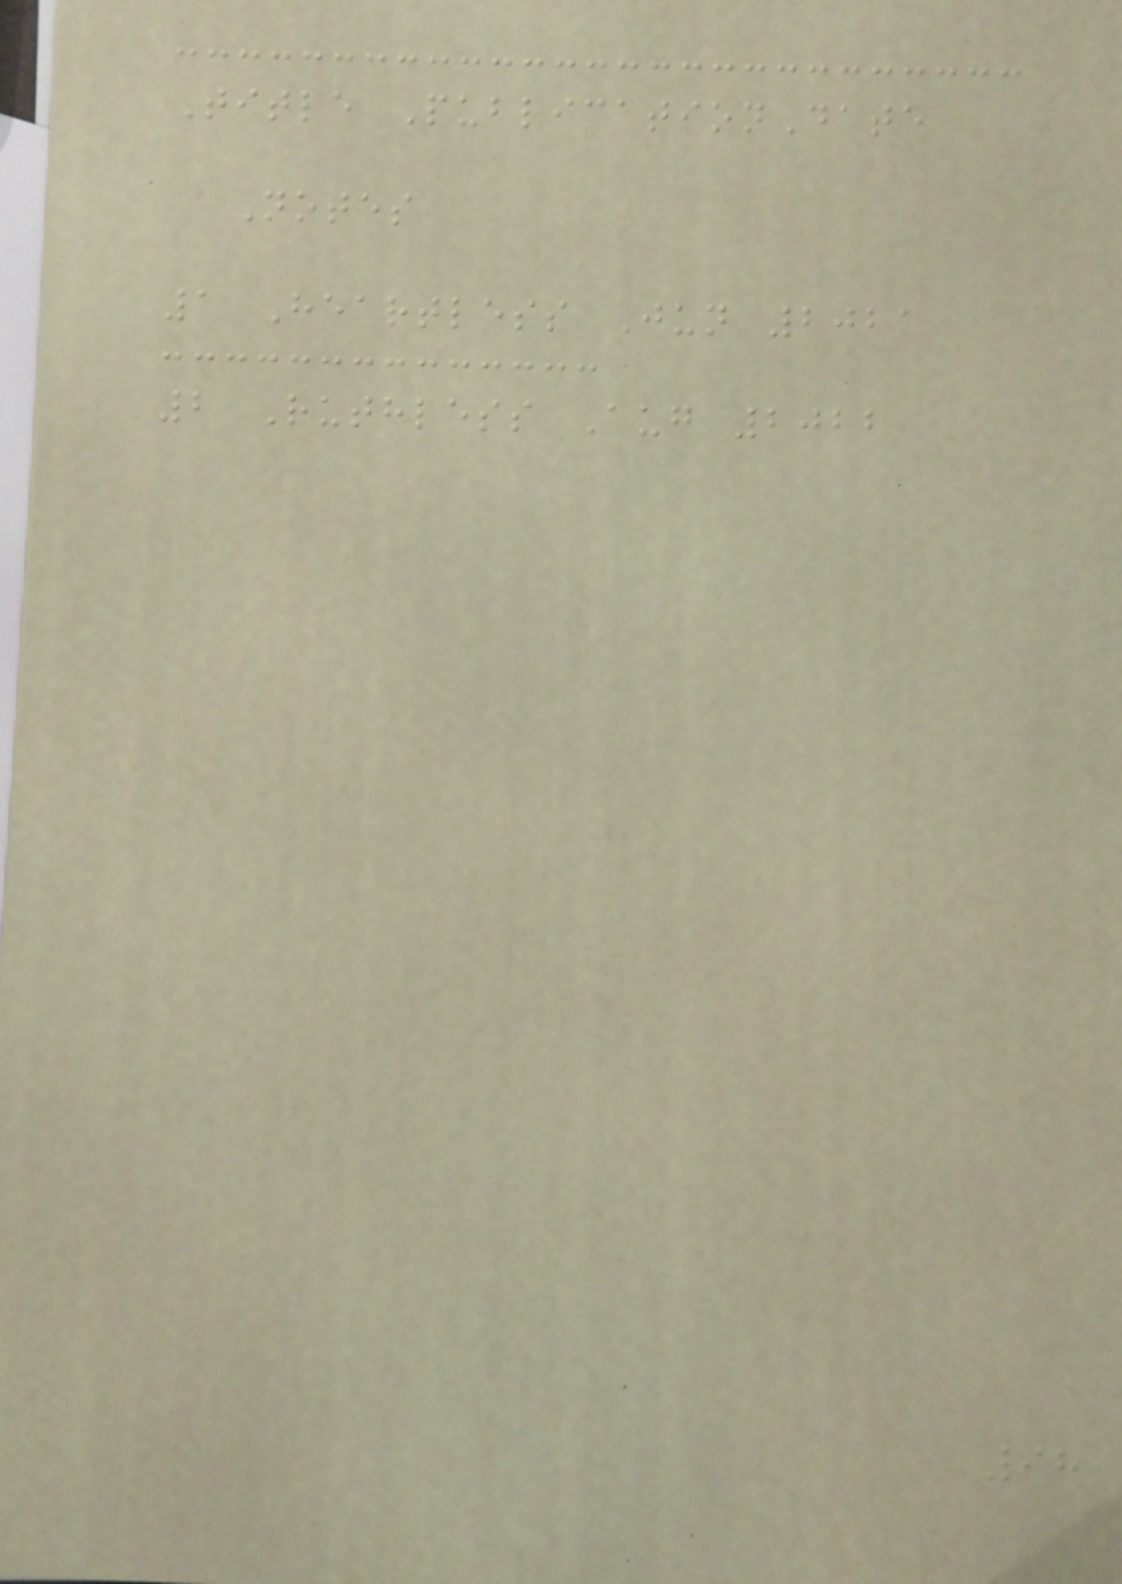Title PublicationDate
Notes
1 Heartless Jun 2021
2 Ruthless Aug 2022
98
